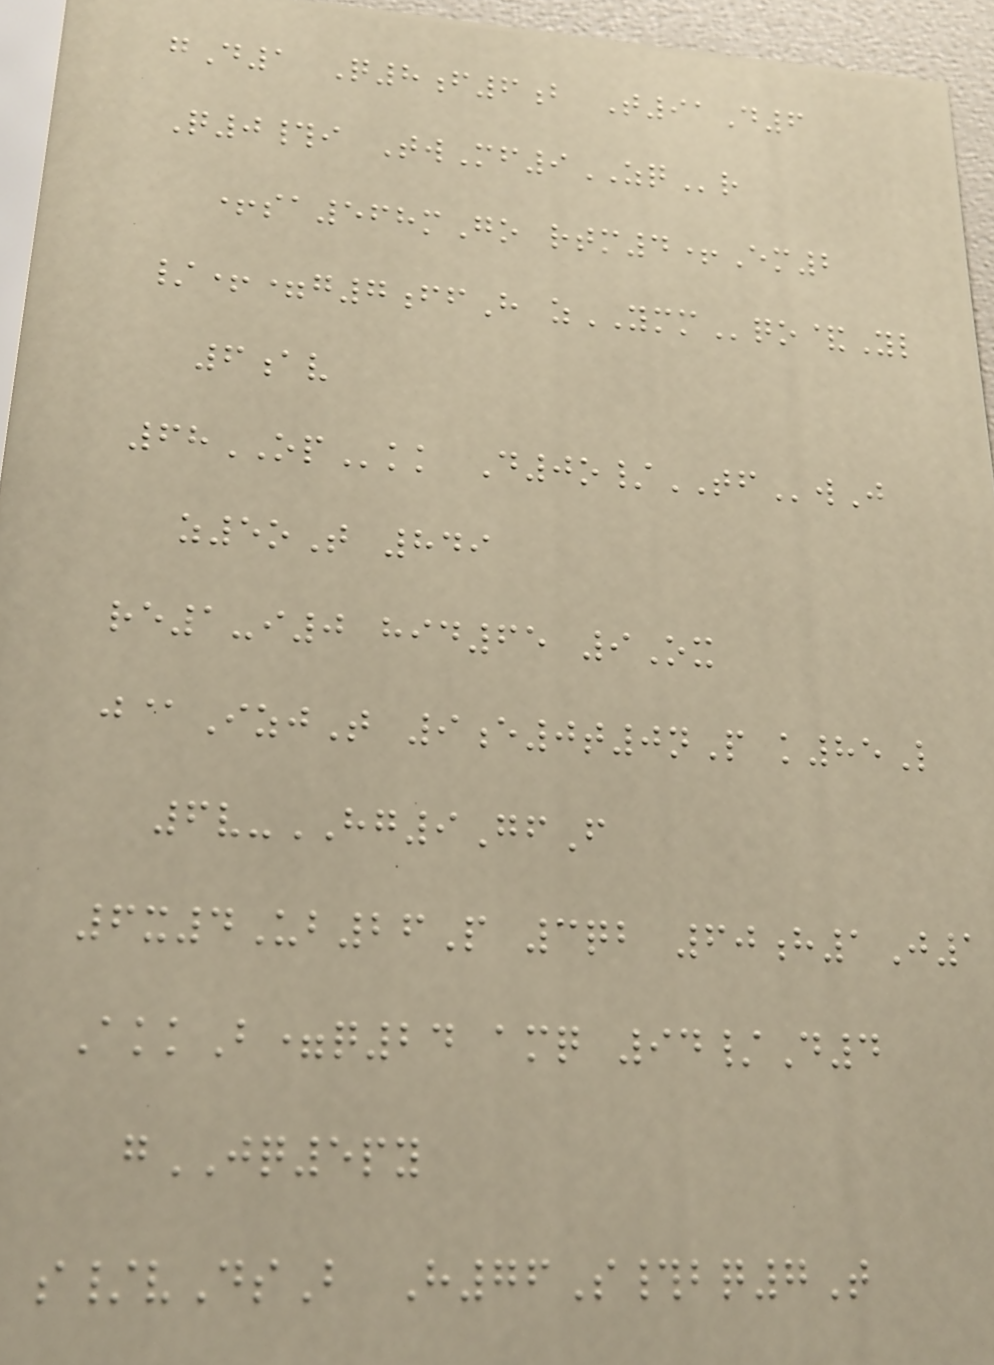gD1 Q8f6b T91D6
Q0#i TwMf9ZQr
+sa568mGo rtm4+Em2
/+=g7ffH zYMMqo&Yl
6av
68OPkk D0o/TFwJ
z5oT 849
re1-i0 hid65 9Ox
j@IzjT 9e0t0nP k85L
6v-HG9GfF
6x4Ub26P 3qb 60h1J1
AkkB=q24 amq 94/D4
gJQ5py
s/vDsB H76S#bq7T
